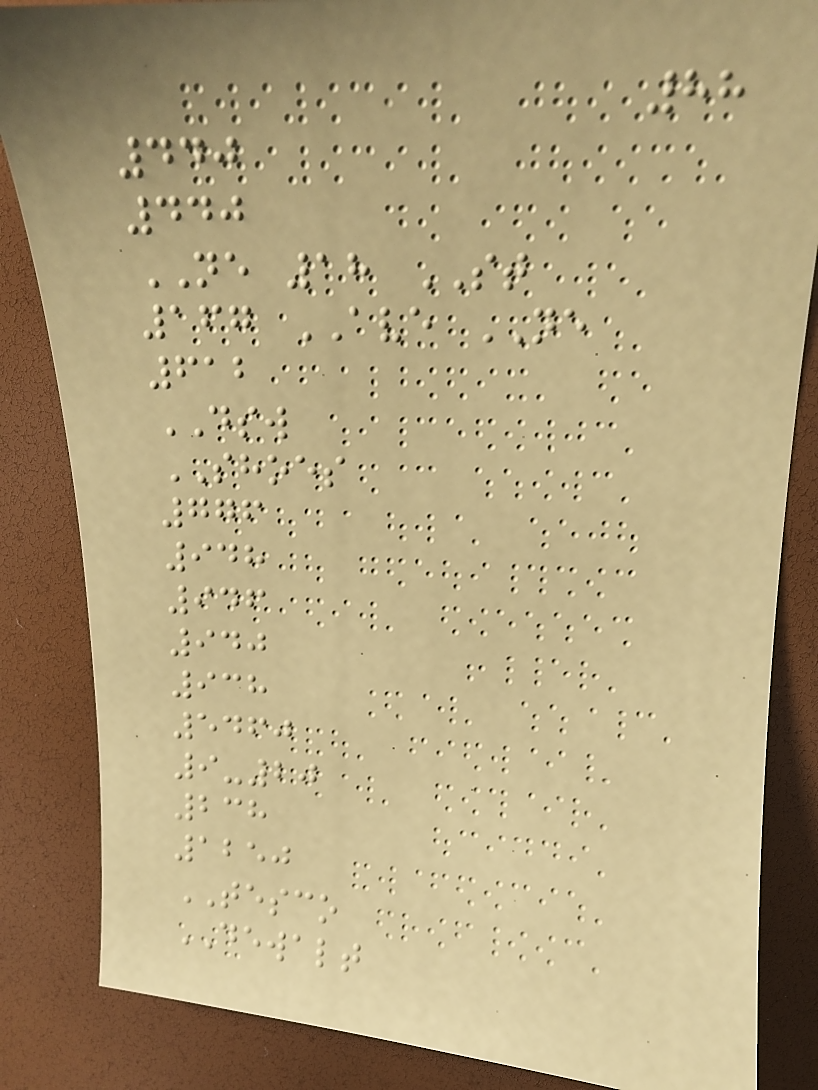88
440
440
NE 18 ST
167 AVE NE
612
DSW
SHOES
776
948
946
940
938
5460
9-20
238
1250
TESCO
DEWALT
